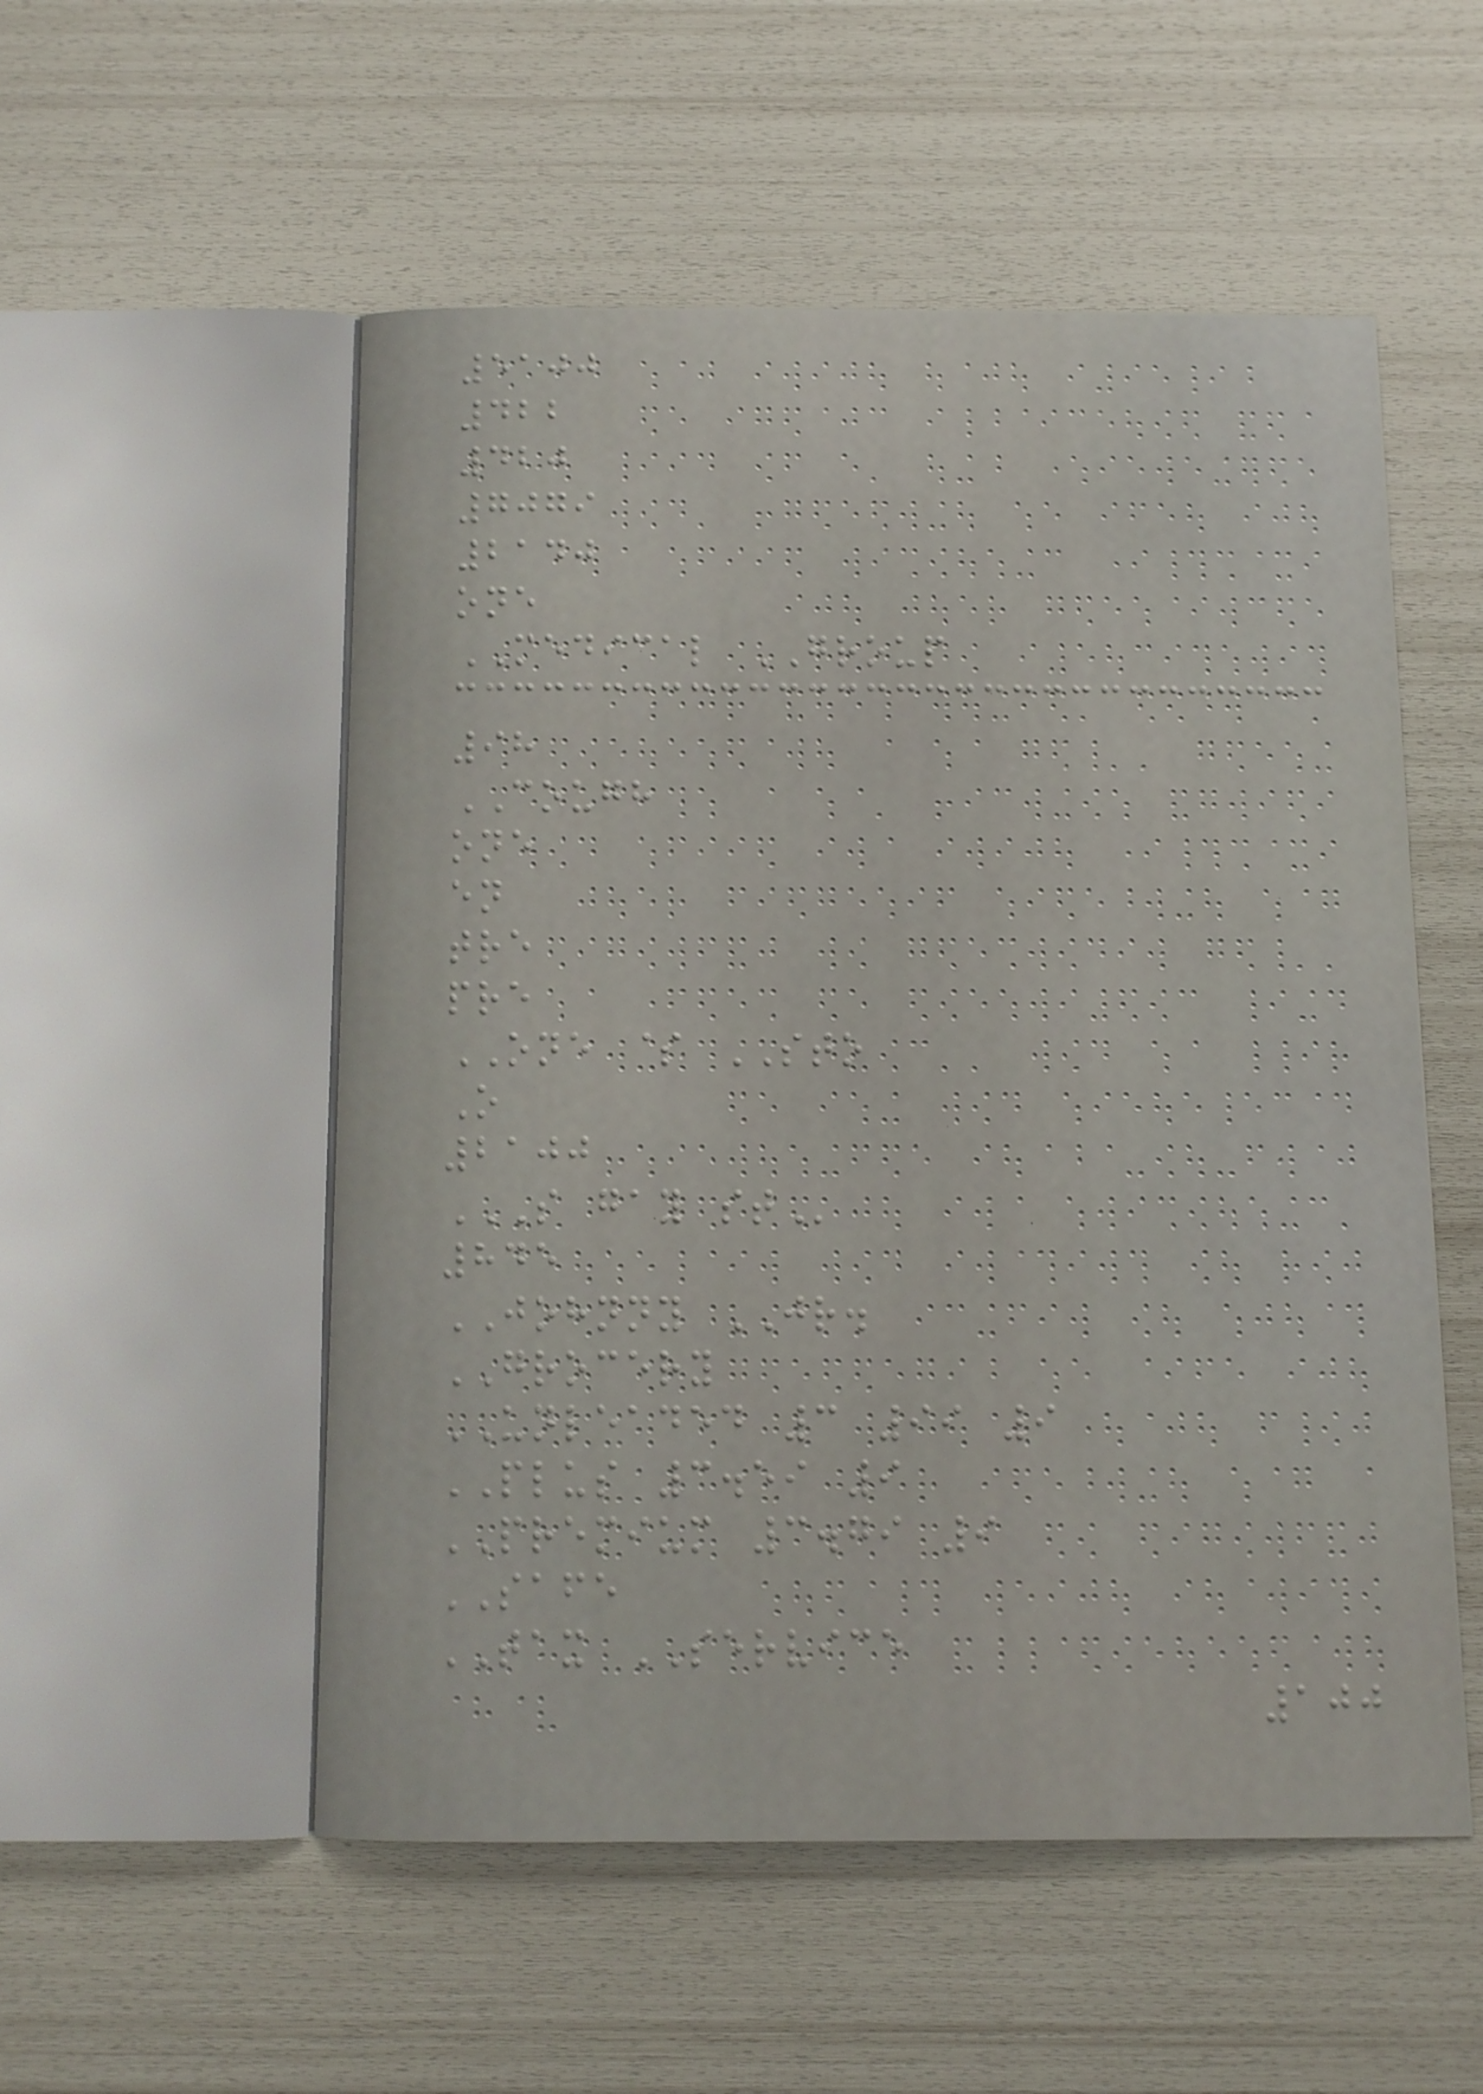5100
422
420
7079
2140
one
MEDICAL GROUP
98
COUGH
one
en
tre
pre
ONE $ STO
O
2100
S GAY ST
845
JOHNNY JR.
GROCERY
UNLEADED 3 99 9
PLUS 3.59 9
PREMIUM 3.79 9
SAFE
TAX SERVICE
100
